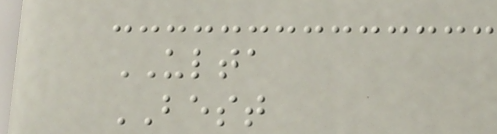ULTA
BEST
